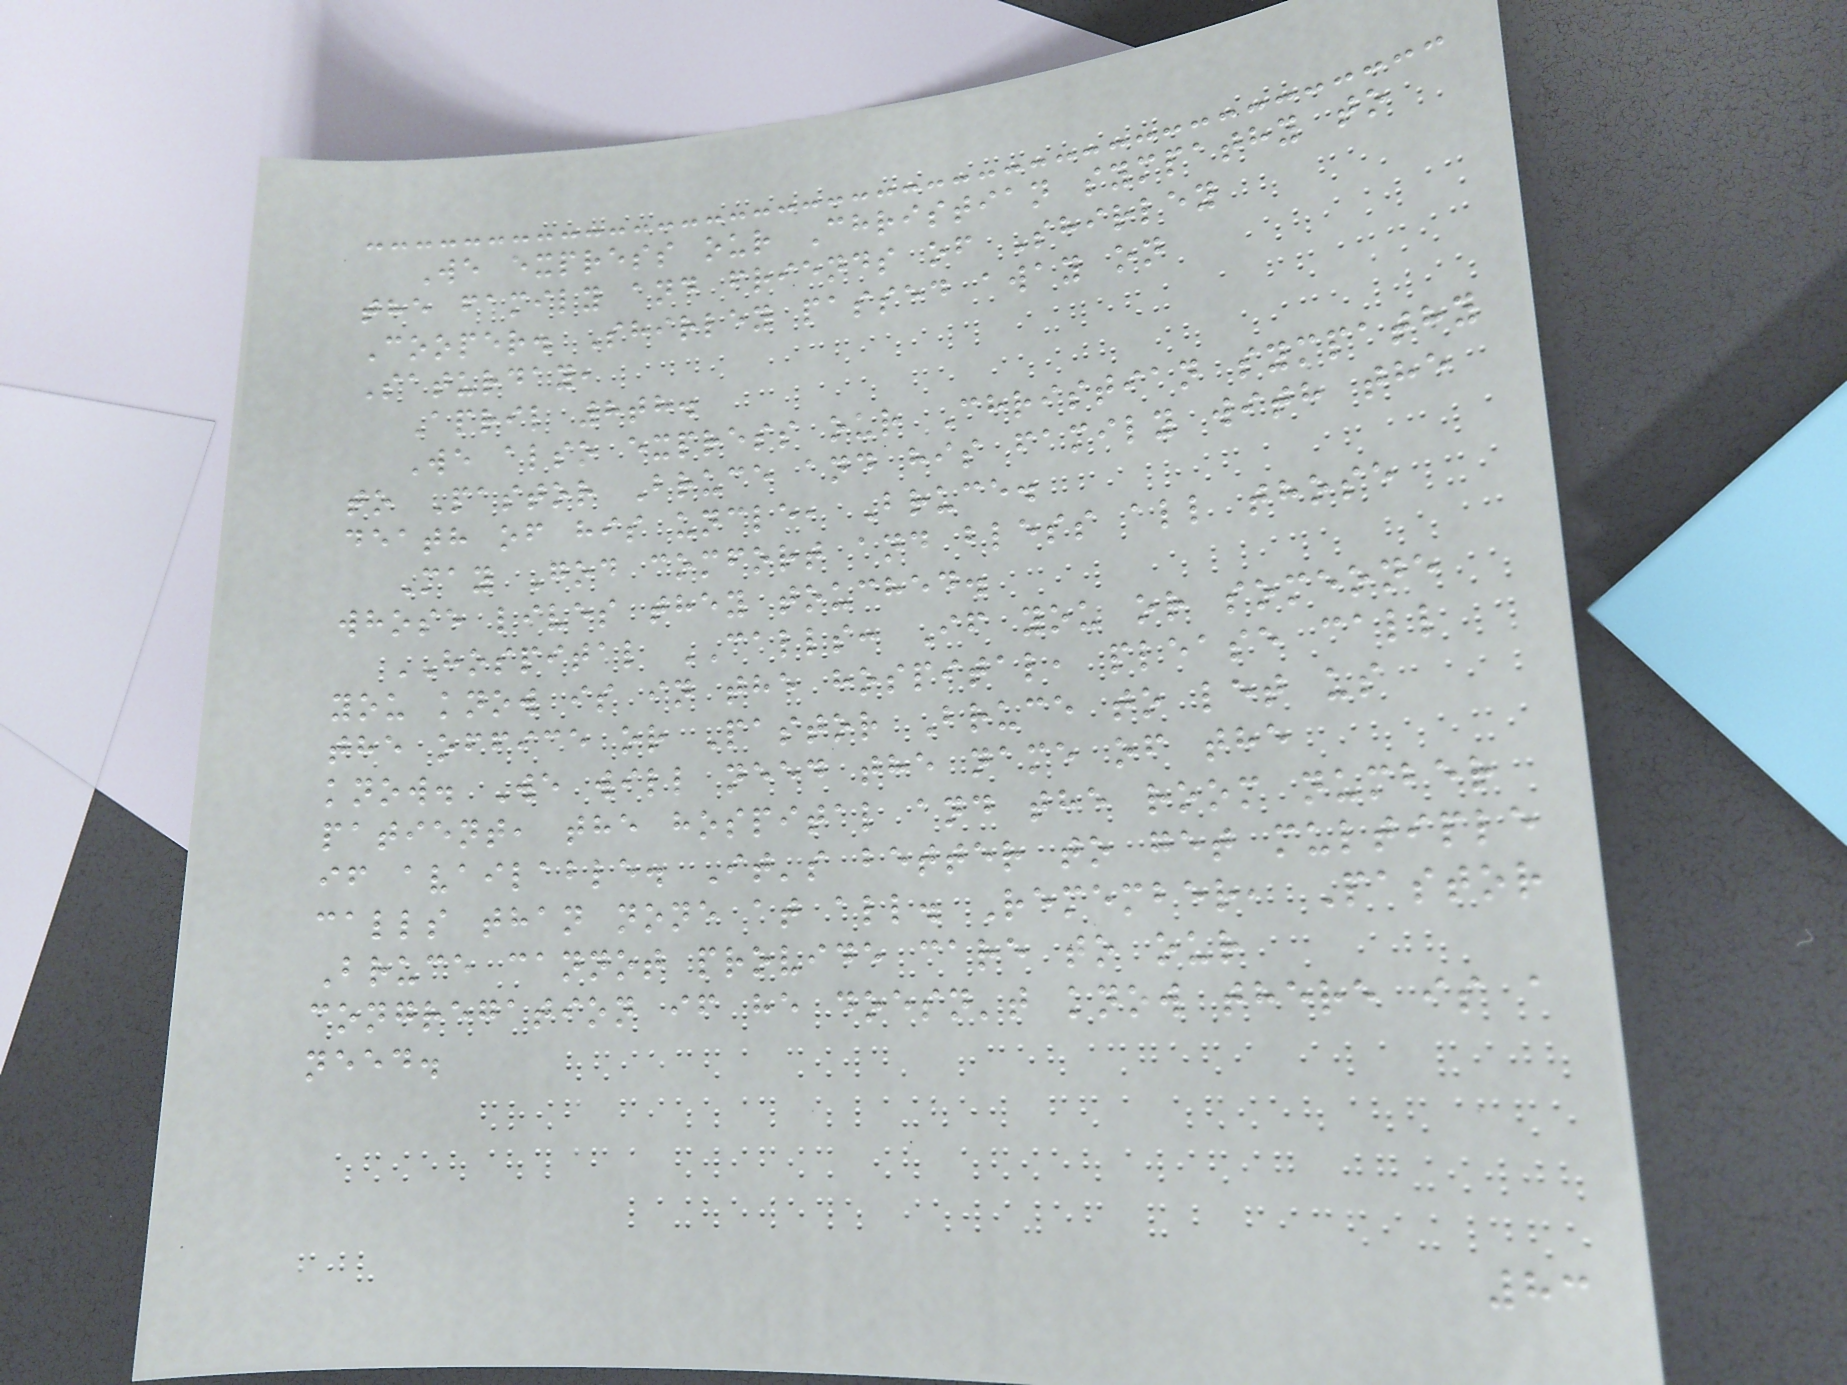We express our Christian sympathy to
the family and friends of Shirley
Cooper. Shirley passed away on
Saturday,
April 8th.
We also express our Christian sympathy
to Pastor Bruce and his family with the
death of his uncle, Bruce.
May God comfort and bless all those
whose lives they touched.
HOSPITAL CALLS: If you or someone
you know is in the hospital, please call
the office or Pastor Bruce to let us
know. We will need the name of the
patient, the hospital and the room number
if available. It's better to get multiple
calls than none at all. Remember, Pastor
Bruce cannot provide care to our
congregation if he doesn't know there is a
need.
83
